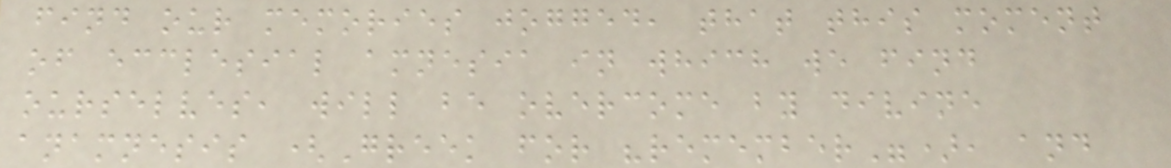find our memories jogged, that this moment
of ecclesial amnesia in which we find
ourselves, will be overcome by divine
anamnesis (Greek for "remember"), and
